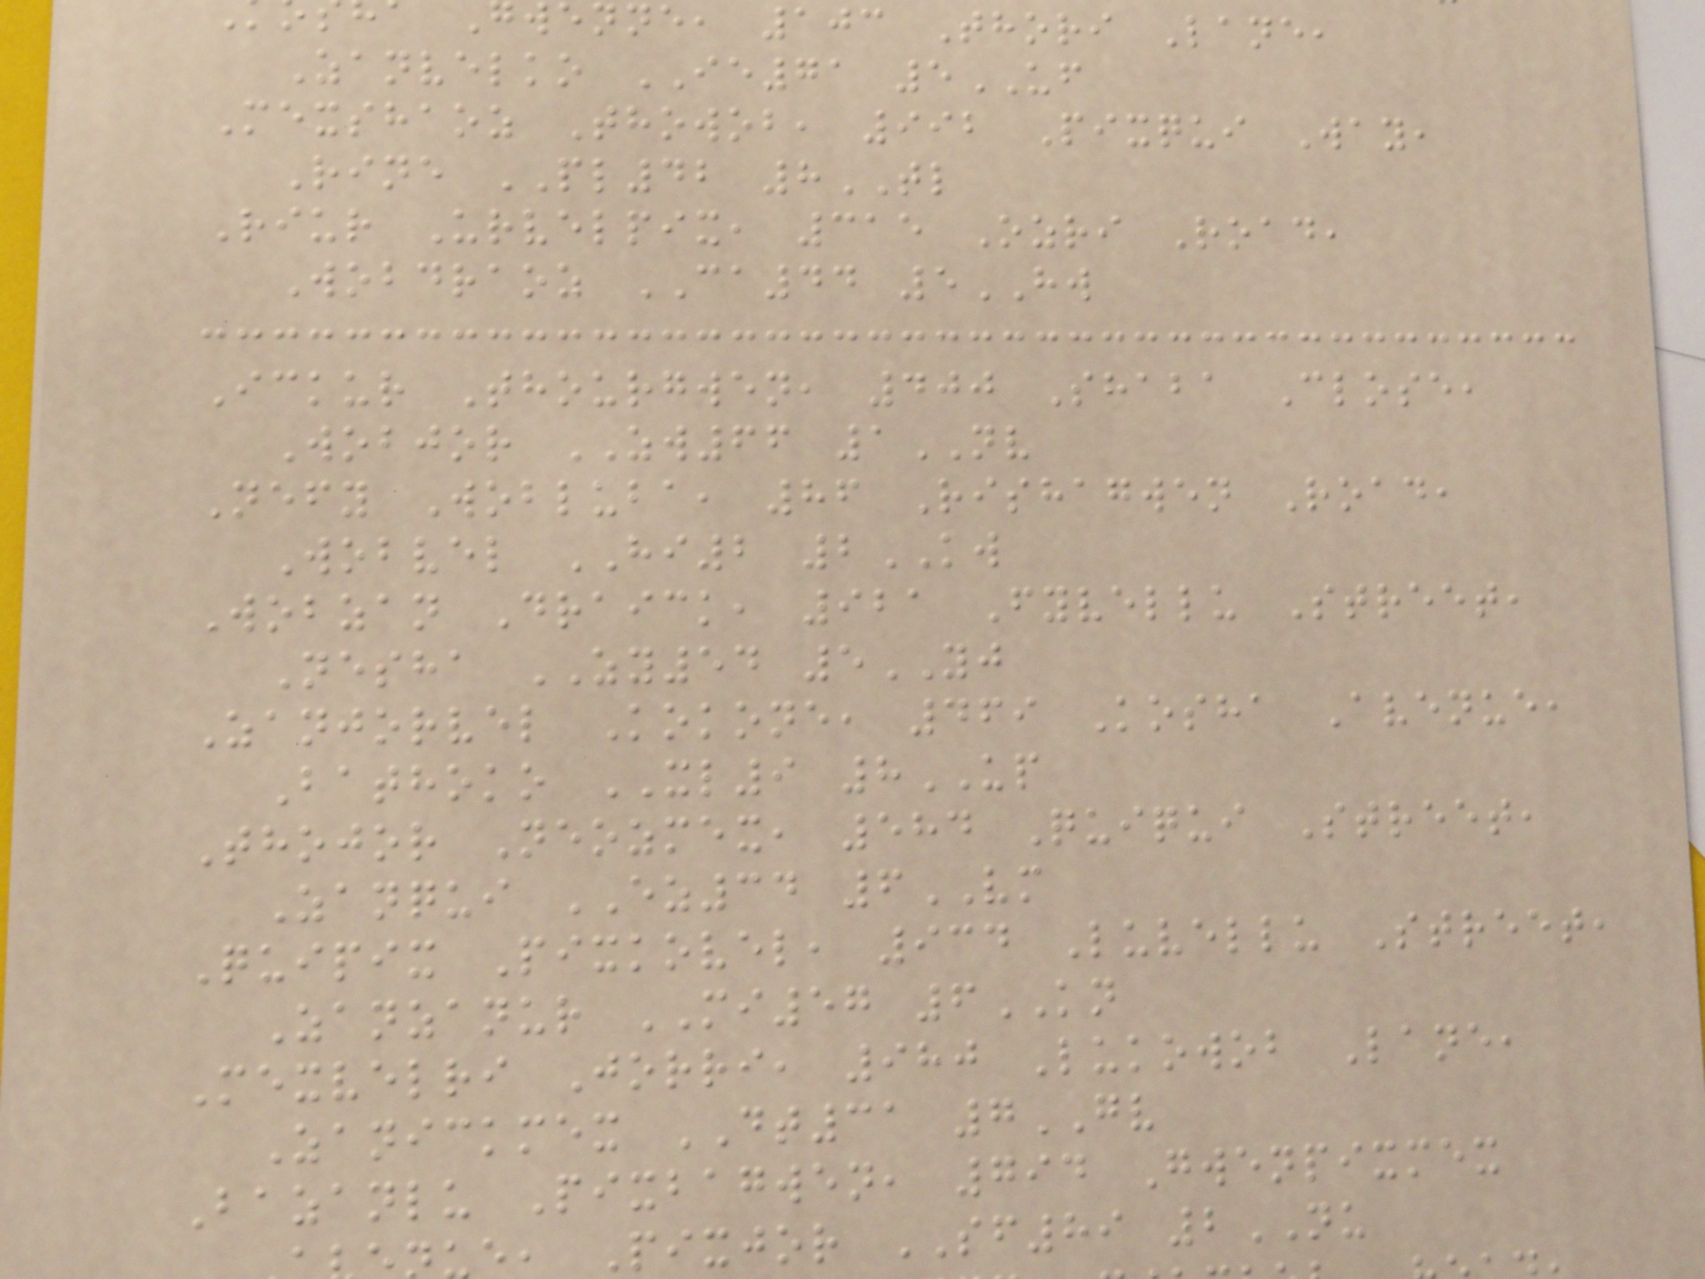wenne, 103 Thori Lane,
Zanvelko IE71 5UF
Mexshaoz Thowob, 992 Pixqui Way,
Rine PL42 8TL
Riur Urvelpix, 315 Ozri Road,
Wobdraoz CA44 5HW
Ickur Thourgwen, 400 Shaba Close,
Wobjor ZW66 1NV
Nefy Wobluba, 86 Rishagwen Road,
Wobvel HI2 2KW
Wobzan Draick, 921 Fyvellu Street,
Nesha ZY54 5YJ
Zanjorvel Kokone, 469 Kosha Avenue,
Bathoko XL9 8UP
Thojor Neozmex, 584 Quiqui Street,
Zanqui EZ34 6VM
Quipix Pixkovel, 934 Luvellu Street,
Zanzanur MI57 6KN
Mexvelri Jorri, 980 Lukowob Lane,
Zanickmex DT31 7GV
Bazanlu Pixbagwen, 794 Gwenpixmex
e, Pixjor SF89 2NU
